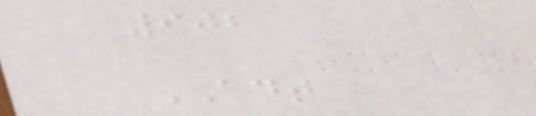902
ADT
